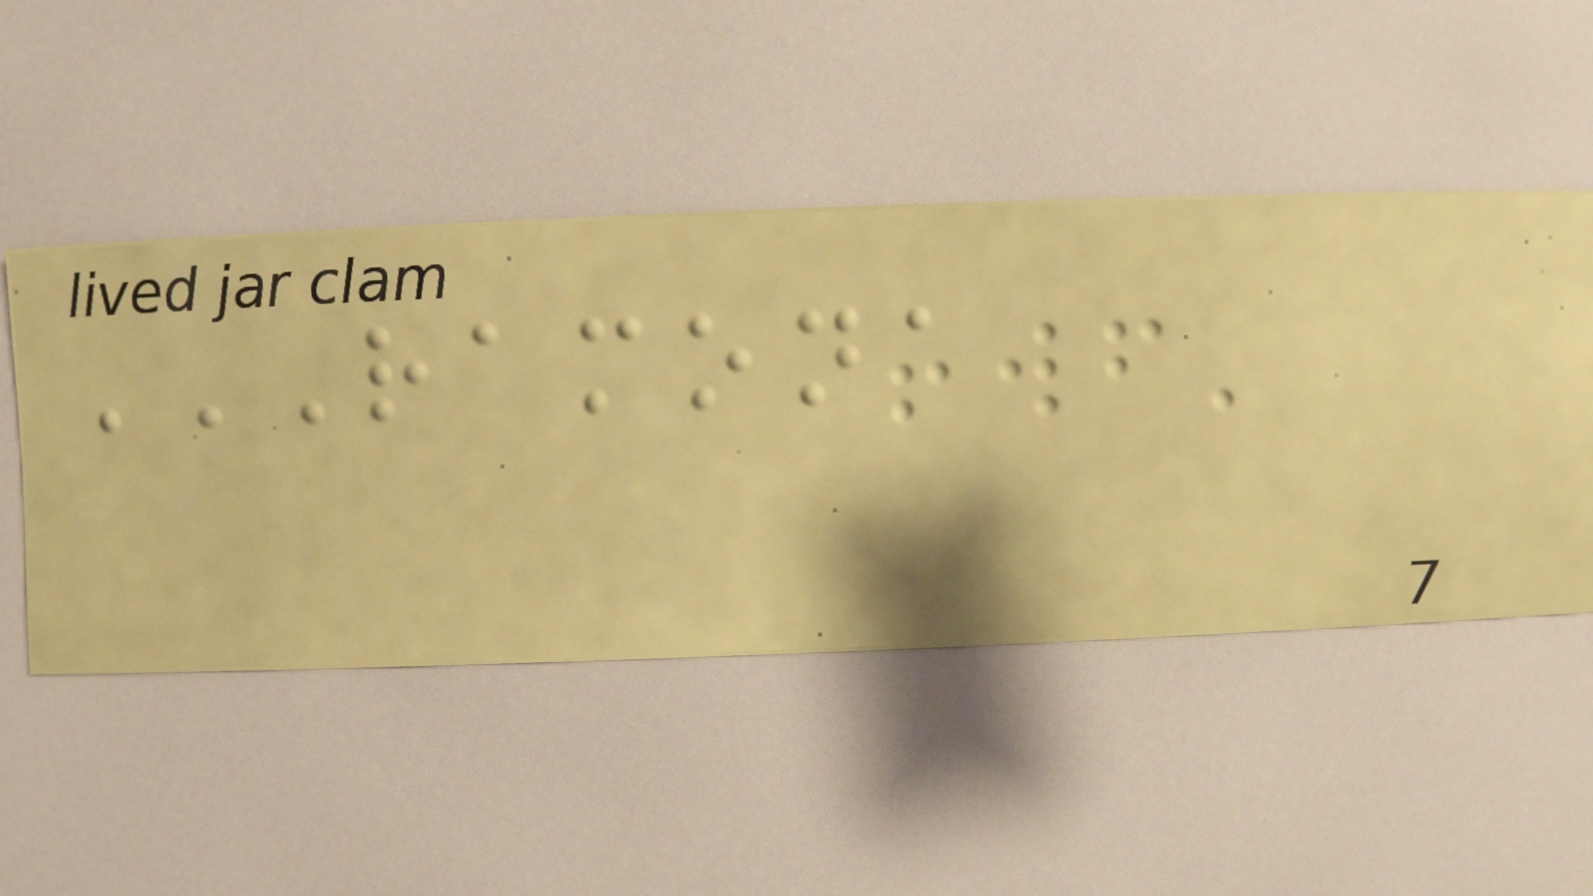RAMONA
